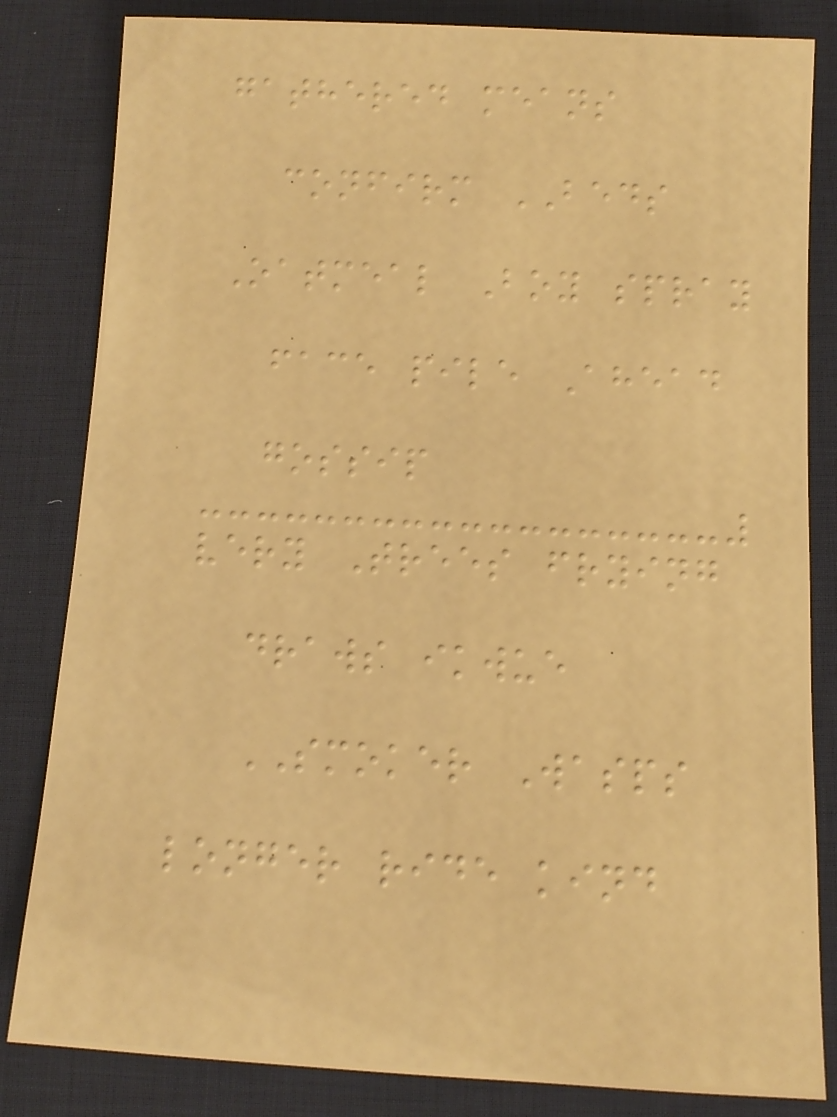gathered means
confirm BEDS
Oatmeal Boy spray
face pile Ahead
gossip
very Trees frying
draws ikwue
SMOKER Wasps
longer ride kind
